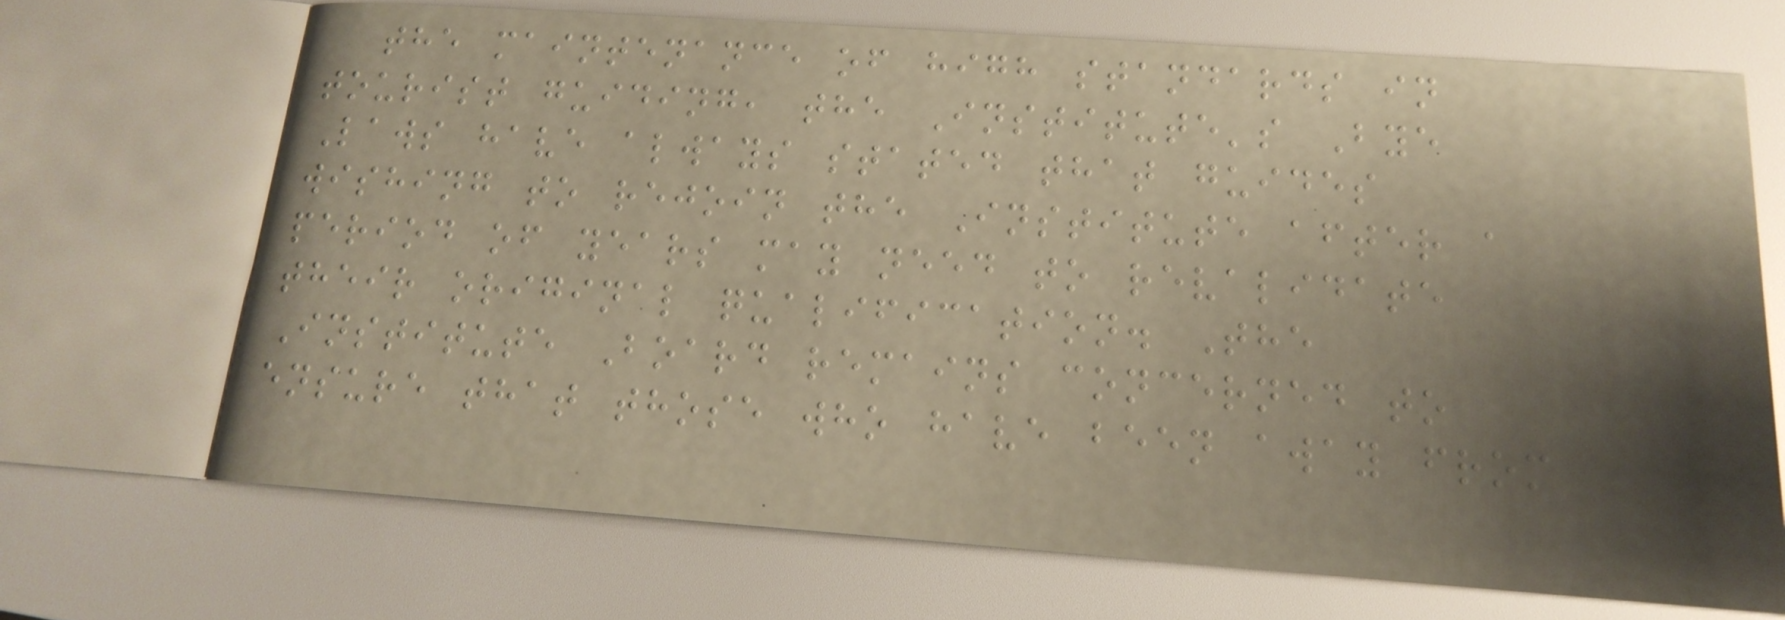the maintenance of high standards in
tourist guiding, the Institute's Bye
Laws have always stated that guides
wishing to rejoin the Institute after a
period of years may need to revalidate
their original qualification. The
Institute Board remains concerned to
ensure that those who have been away from
